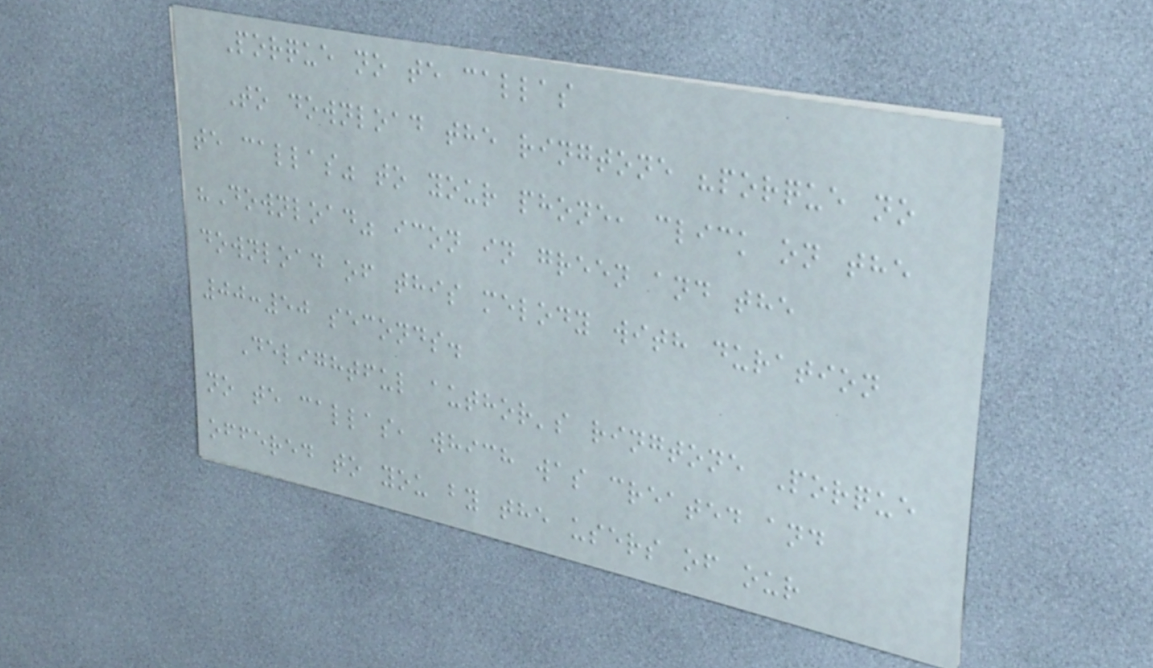Porque no te callas
To download the ringtone "porque no
te callas" to your phone, click on the
"Download" icon in green and the
download of this melody with duration
00:50 seconds.
Delightful author's ringtone Porque
no te callas, which was created and
offered to you by the users of our
